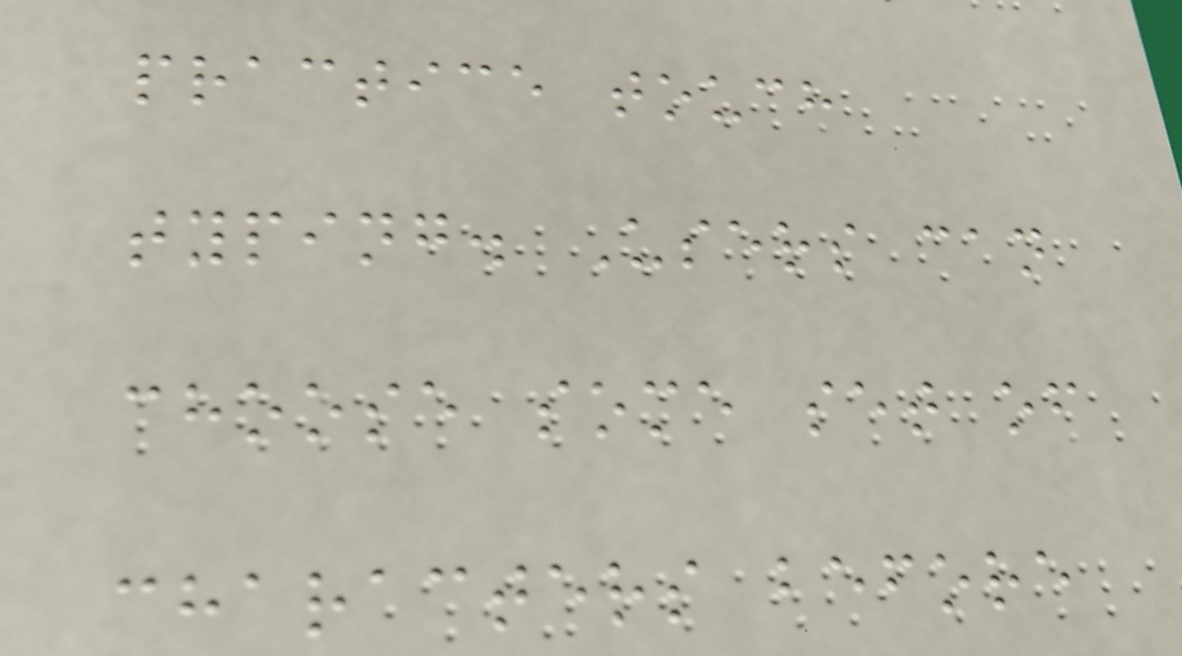practice touch
typing. Users can
choose some set of
characters before
